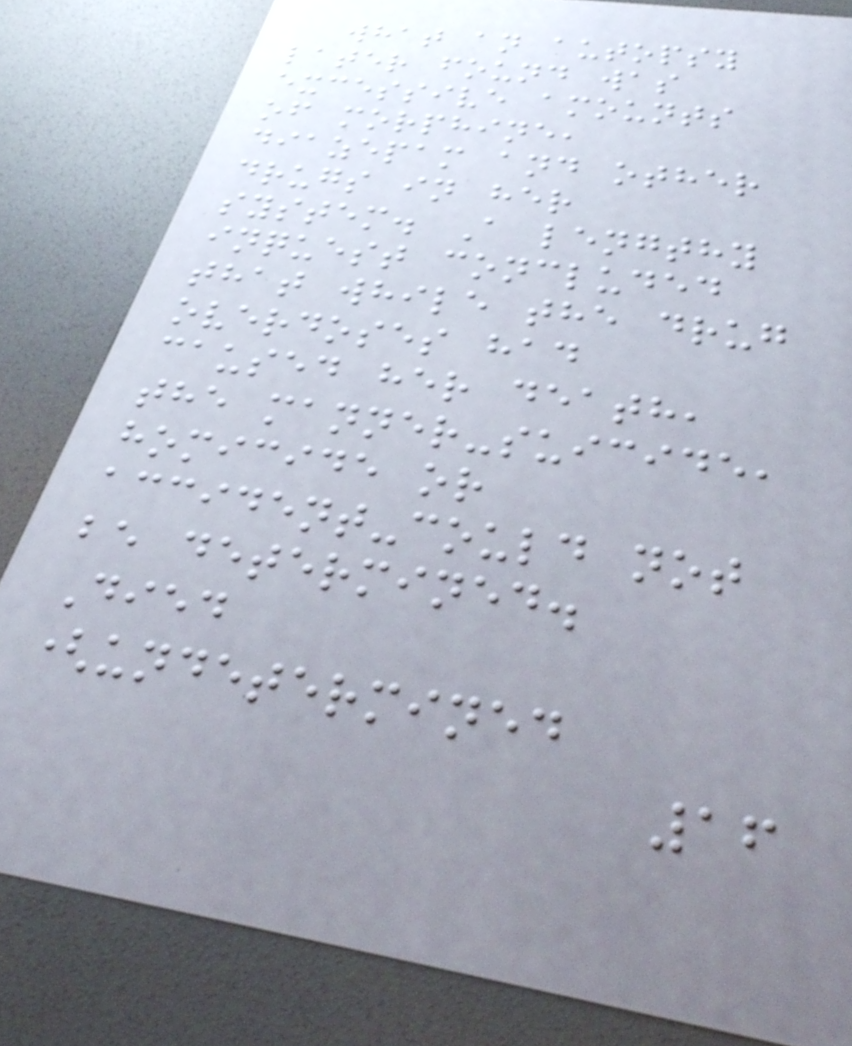what an autopsy
later found was
excessive amounts
of morphine,
diazepam and other
drugs in her
system. A lengthy
inquest concluded
that while the drug
overdoses had
caused her death,
the manner-suicide,
homicide or
accident-could not
be determined.
Died
(undetermined
16
